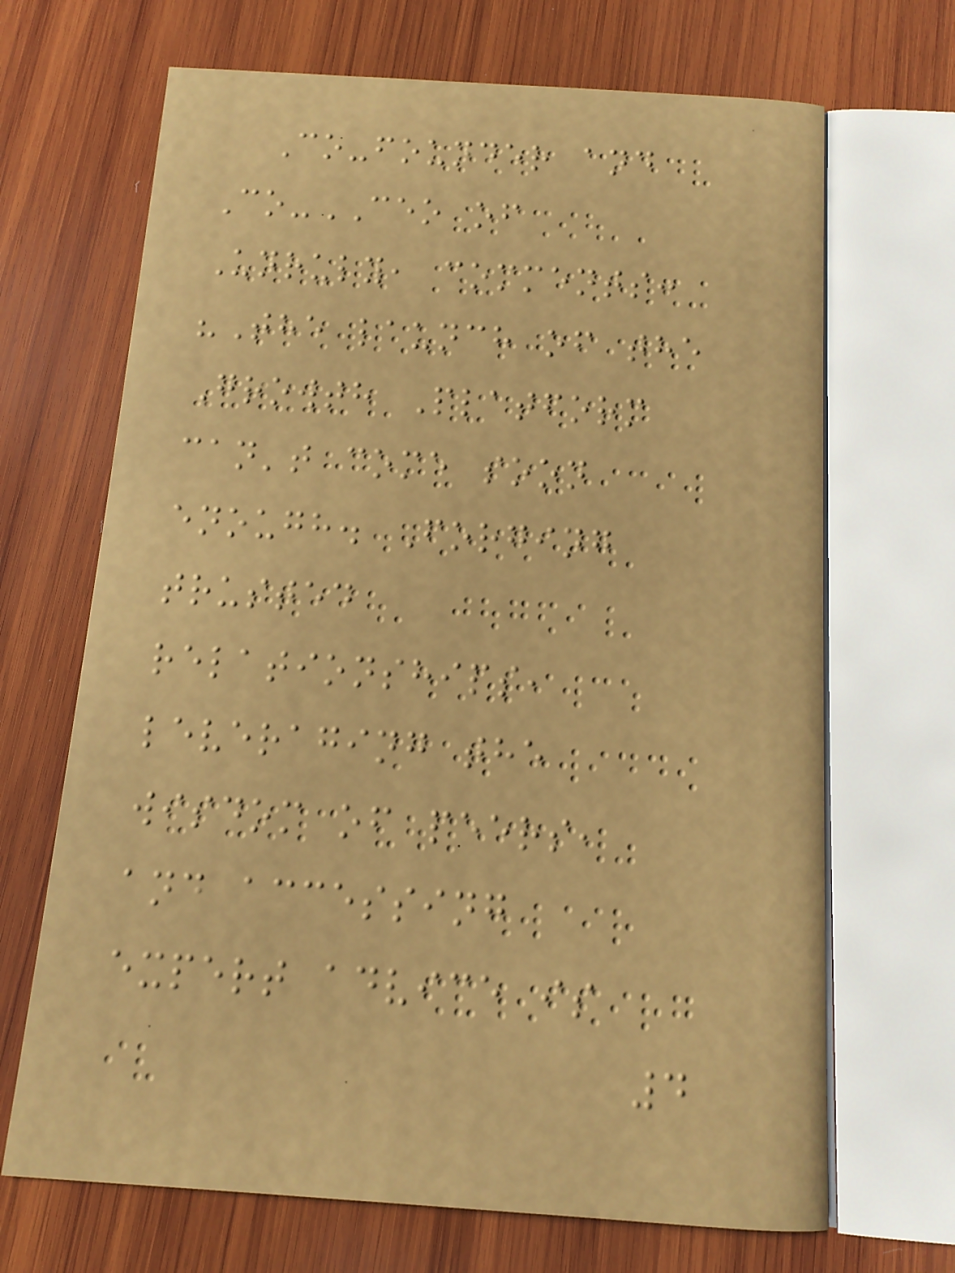Co-founder and
Co-CEO of
Unruly, comments:
"The launch of the
Growth Platform
can't come soon
enough. Forging
trusted
relationships,
leveraging the
wisdom of peers,
and accessing
expert advice is
4
